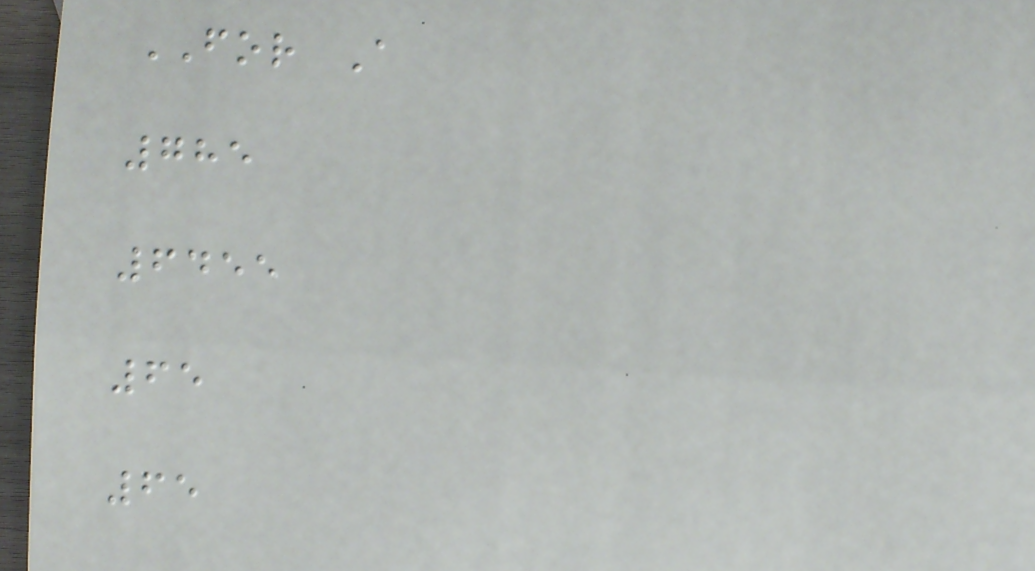FOR A
785
6455
65
65
